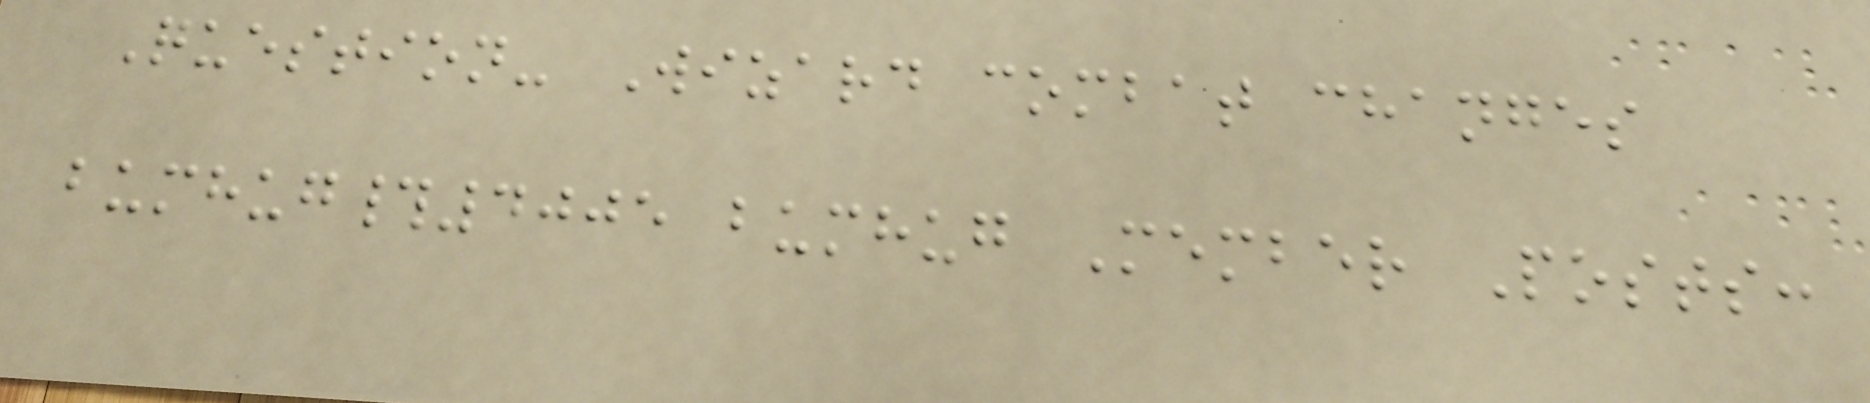Question- Wizard combat changes
bumhug#4005 bumhug Member Posts:
